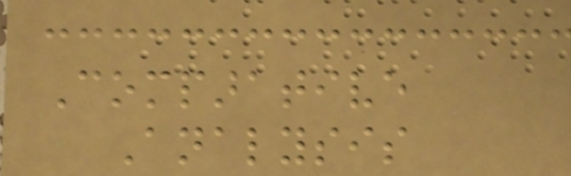Comparative
Analysis
